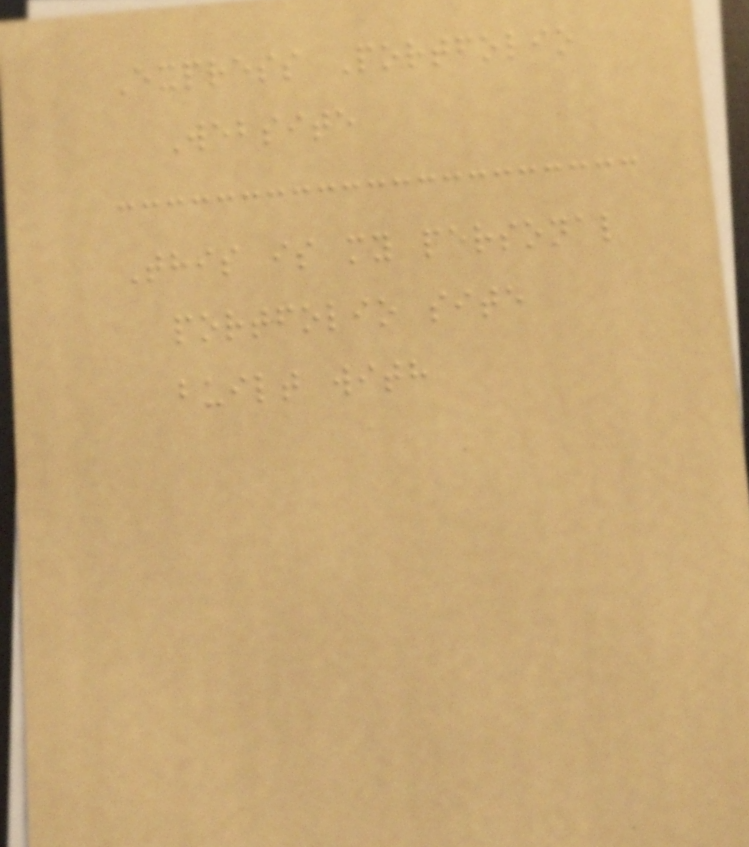Express Portfolio
Website
This is my personal
portfolio site
built with
